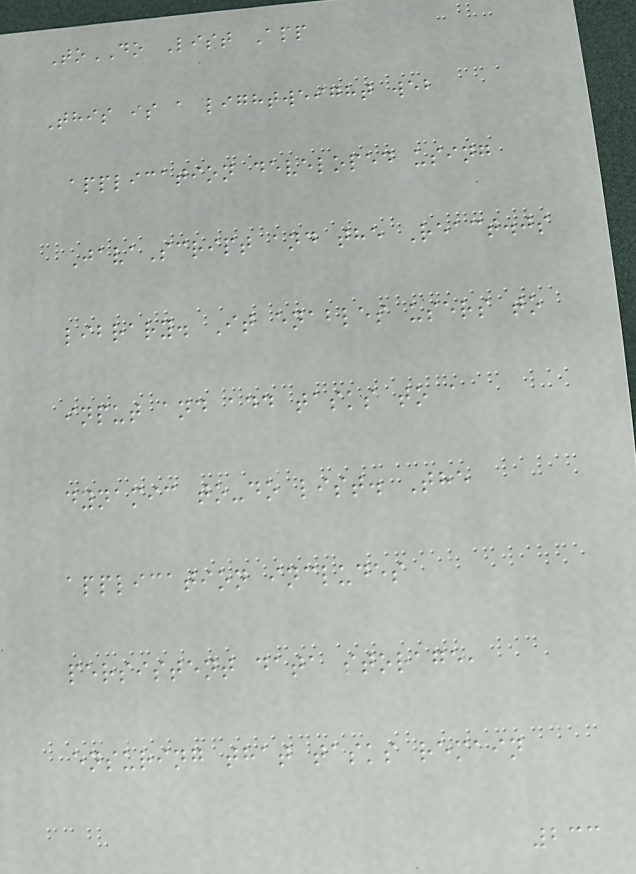ToDO List App
This is a lightweight web
application developed using
JavaScript and the React.js
library. It enables users to
input and add tasks to a
dynamic to-do list. The
application includes
persistent data storage,
ensuring that tasks remain
233
